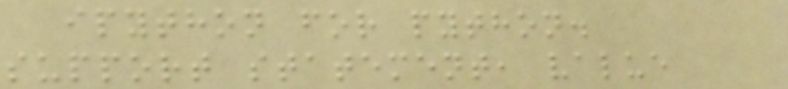ipython for python.
support statement, value
